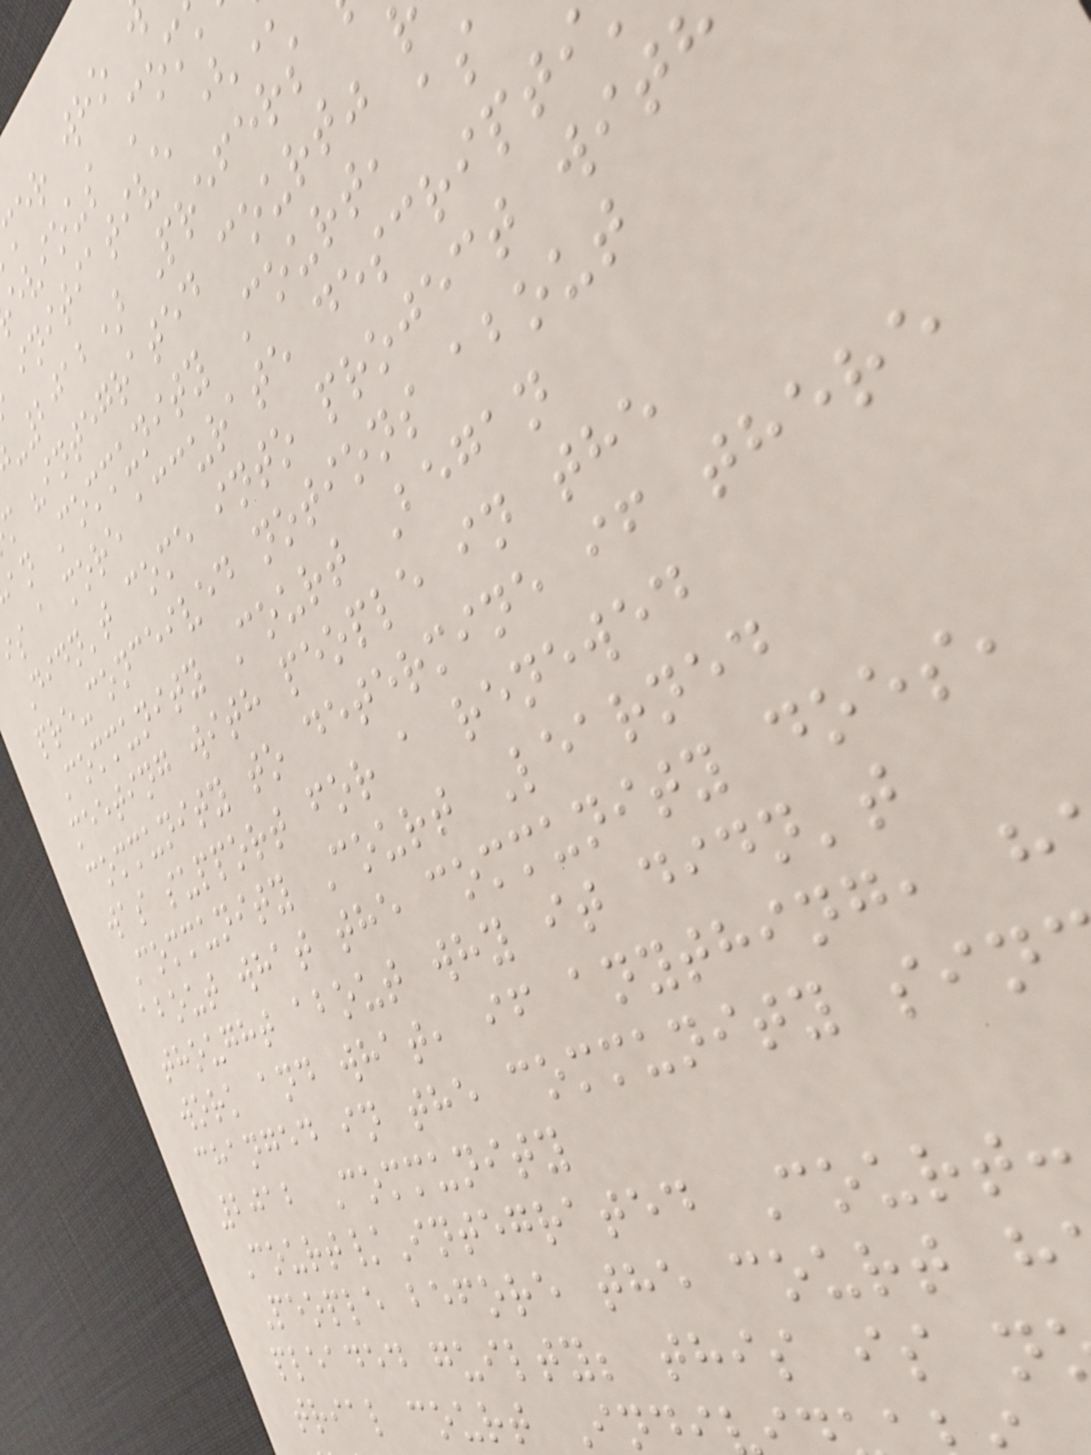evious Com
initiative (
-2012) Prefers
m "integrated court"
an Community Court, as
is a more accurate descripti
Didn't come into project wit
pre-conceived notions about
Community Court Began
meeting with people in the
community to determine if there
was support for a renewed
Community Court Learned
about what the community does,
thought about why it didn't
work and what, if anything, h
changed in the community sin
2012 Community
Court/Integrated Court:
People before the court h
pleaded guilty; this is n
trial court Indi
